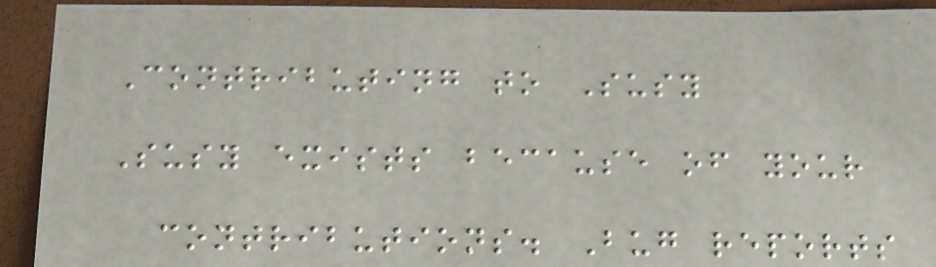Contributing to Susy
Susy exists because of your
contributions. Bug reports
